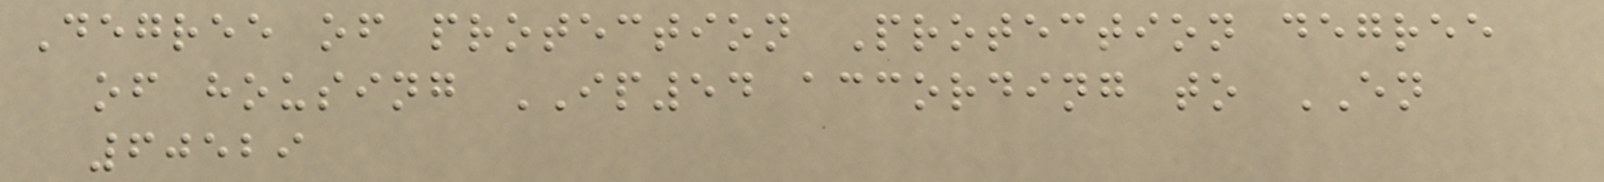Degree of protection Protection degree
of housing IP54 according to EN
60529
